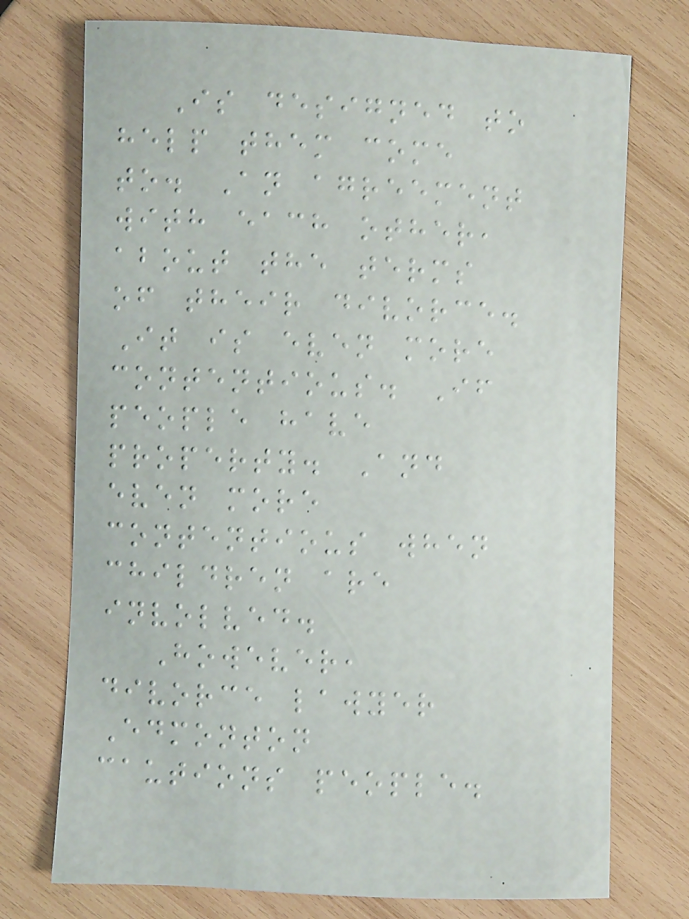Is designed to
help them come
to. An agreement
with each other,
about the terms
of their divorce.
It is even more
contentious. If
people have
property. And
even more
contentious when
children are
involved.
However,
divorce lawyer
Edmonton
cautions people.
